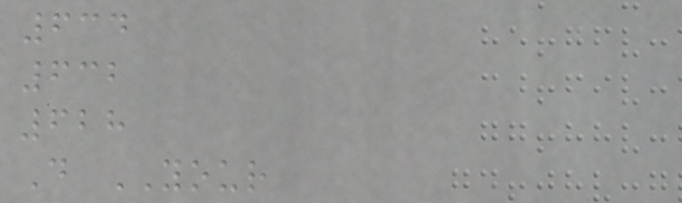634
632
628
D YOUR
